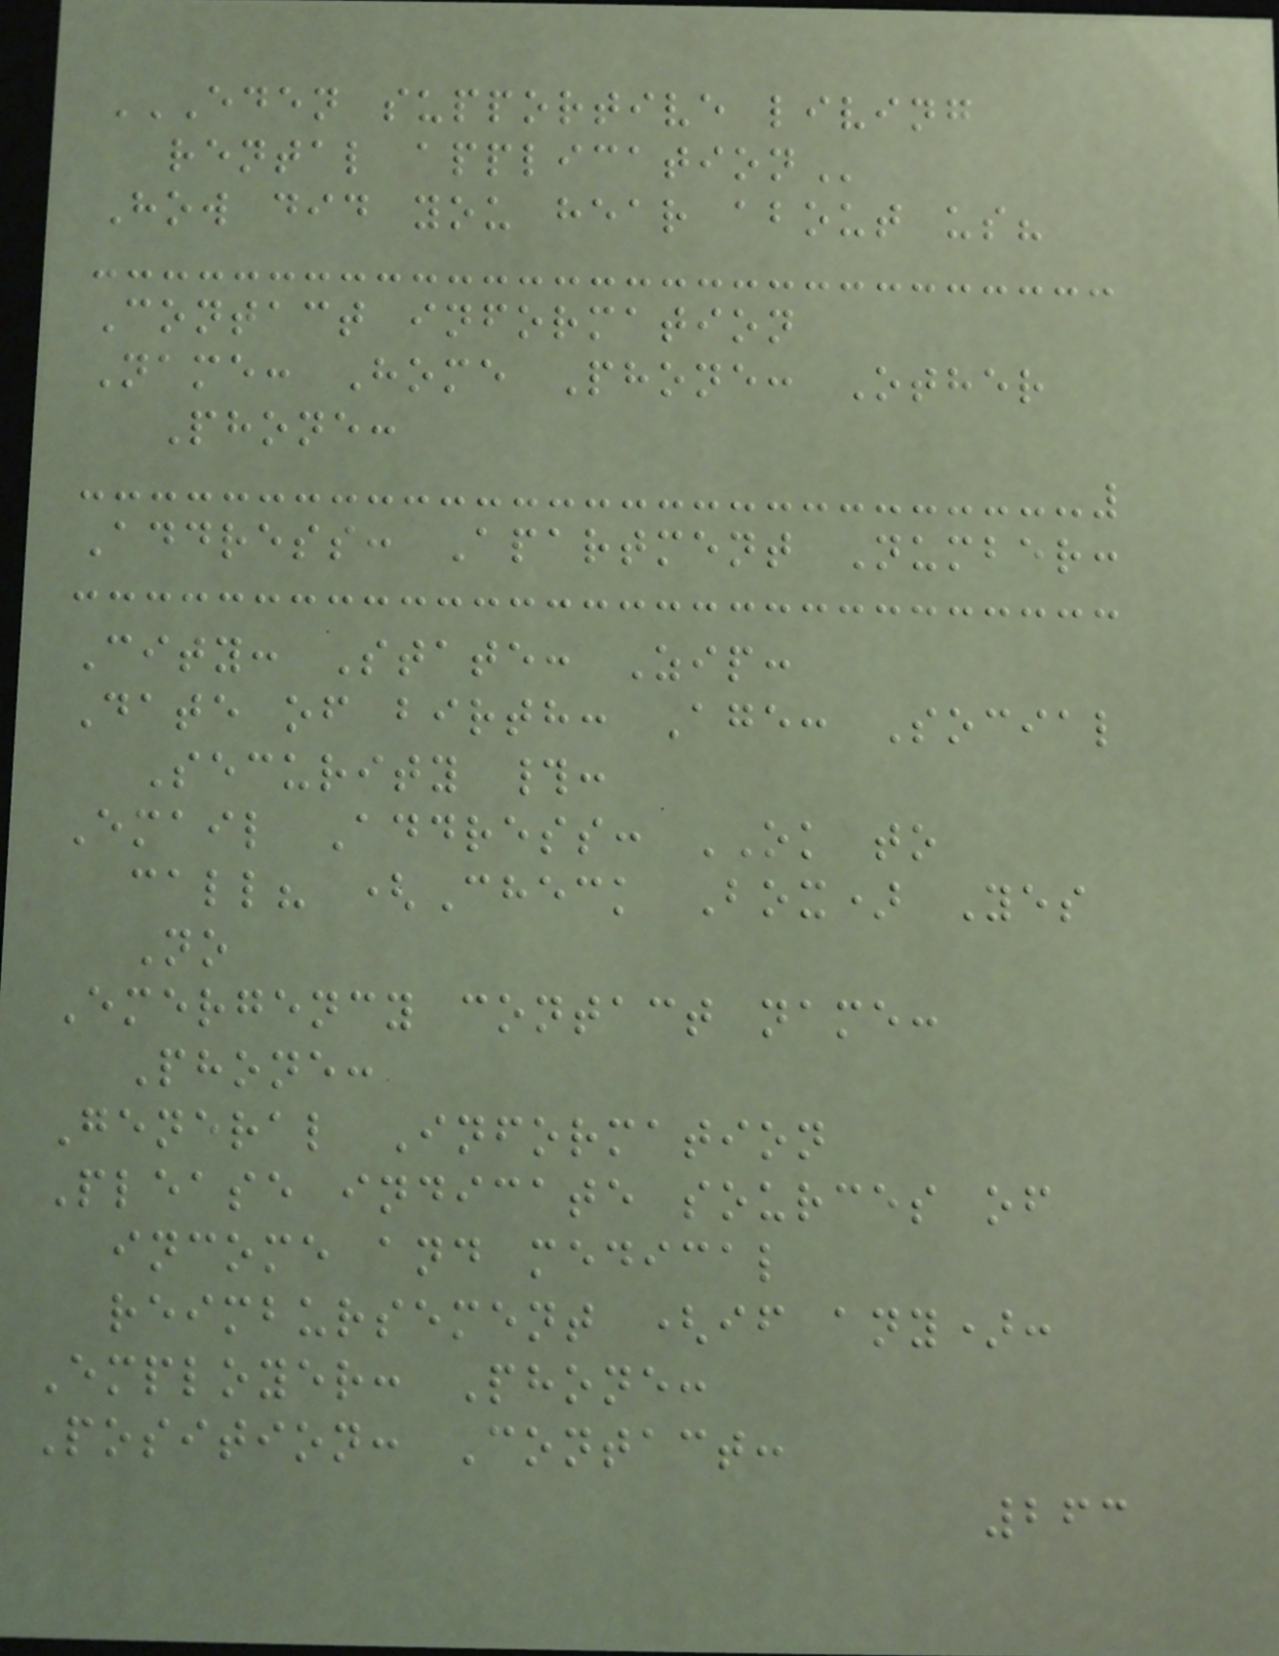EDEN SUPPORTIVE LIVING
RENTAL APPLICATION
How did you hear about us?
Contact information
Name: Home Phone: Other
Phone:
Address: Apartment Number:
City: State: Zip:
Date of birth: Age: Social
Security #:
Email Address: OK to
call? (Check Box) Yes
No
Emergency contact name:
Phone:
General Information
Please indicate sources of
income and medical
reimbursement (if any):
Employer: Phone:
Position: Contact:
263
